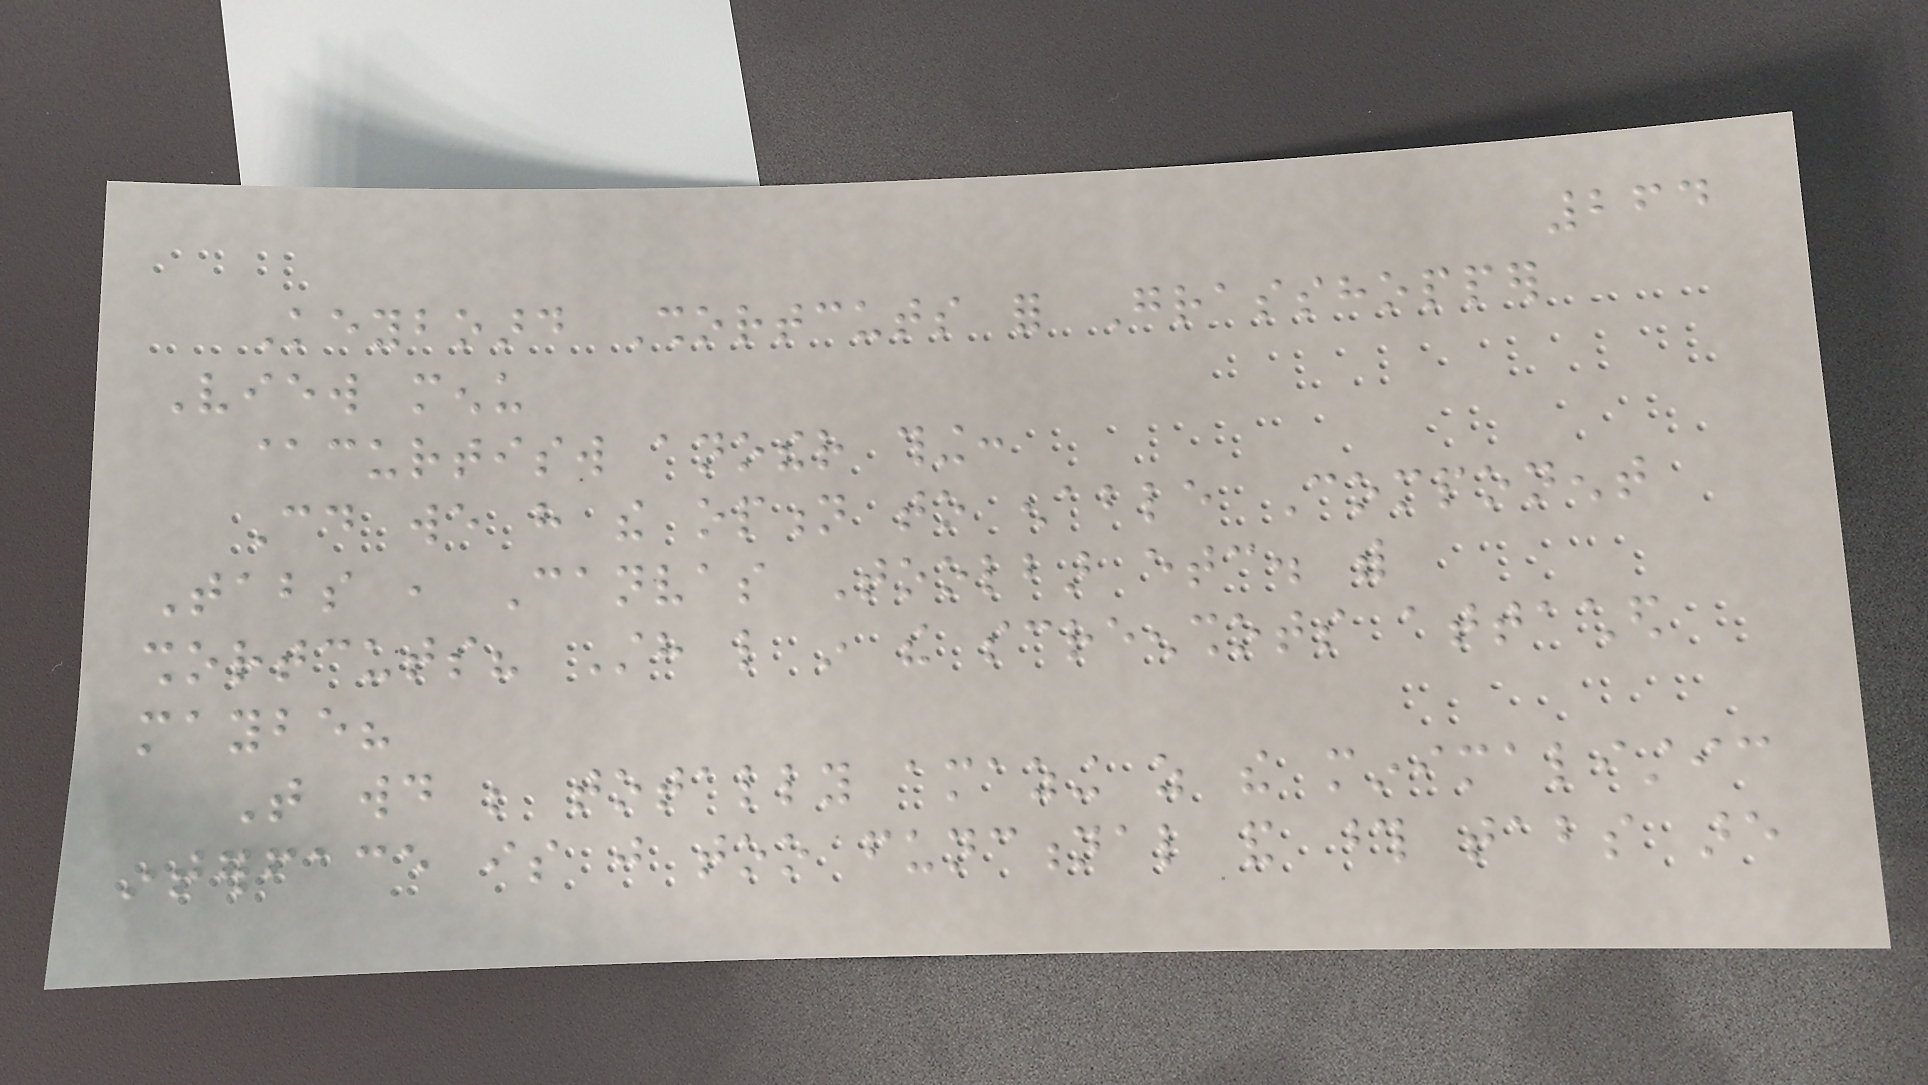264
Keyboard Shortcuts for Grasshopper
View menu
@curtisw another thing:
Could we have the option to enable Component
Tabs , Canvas Toolbar etc. with
shortcuts? Sth like in the screenshots attached
maybe?
That would be totally amazing as the minimalistic
interface is just too functional and those tabs are
